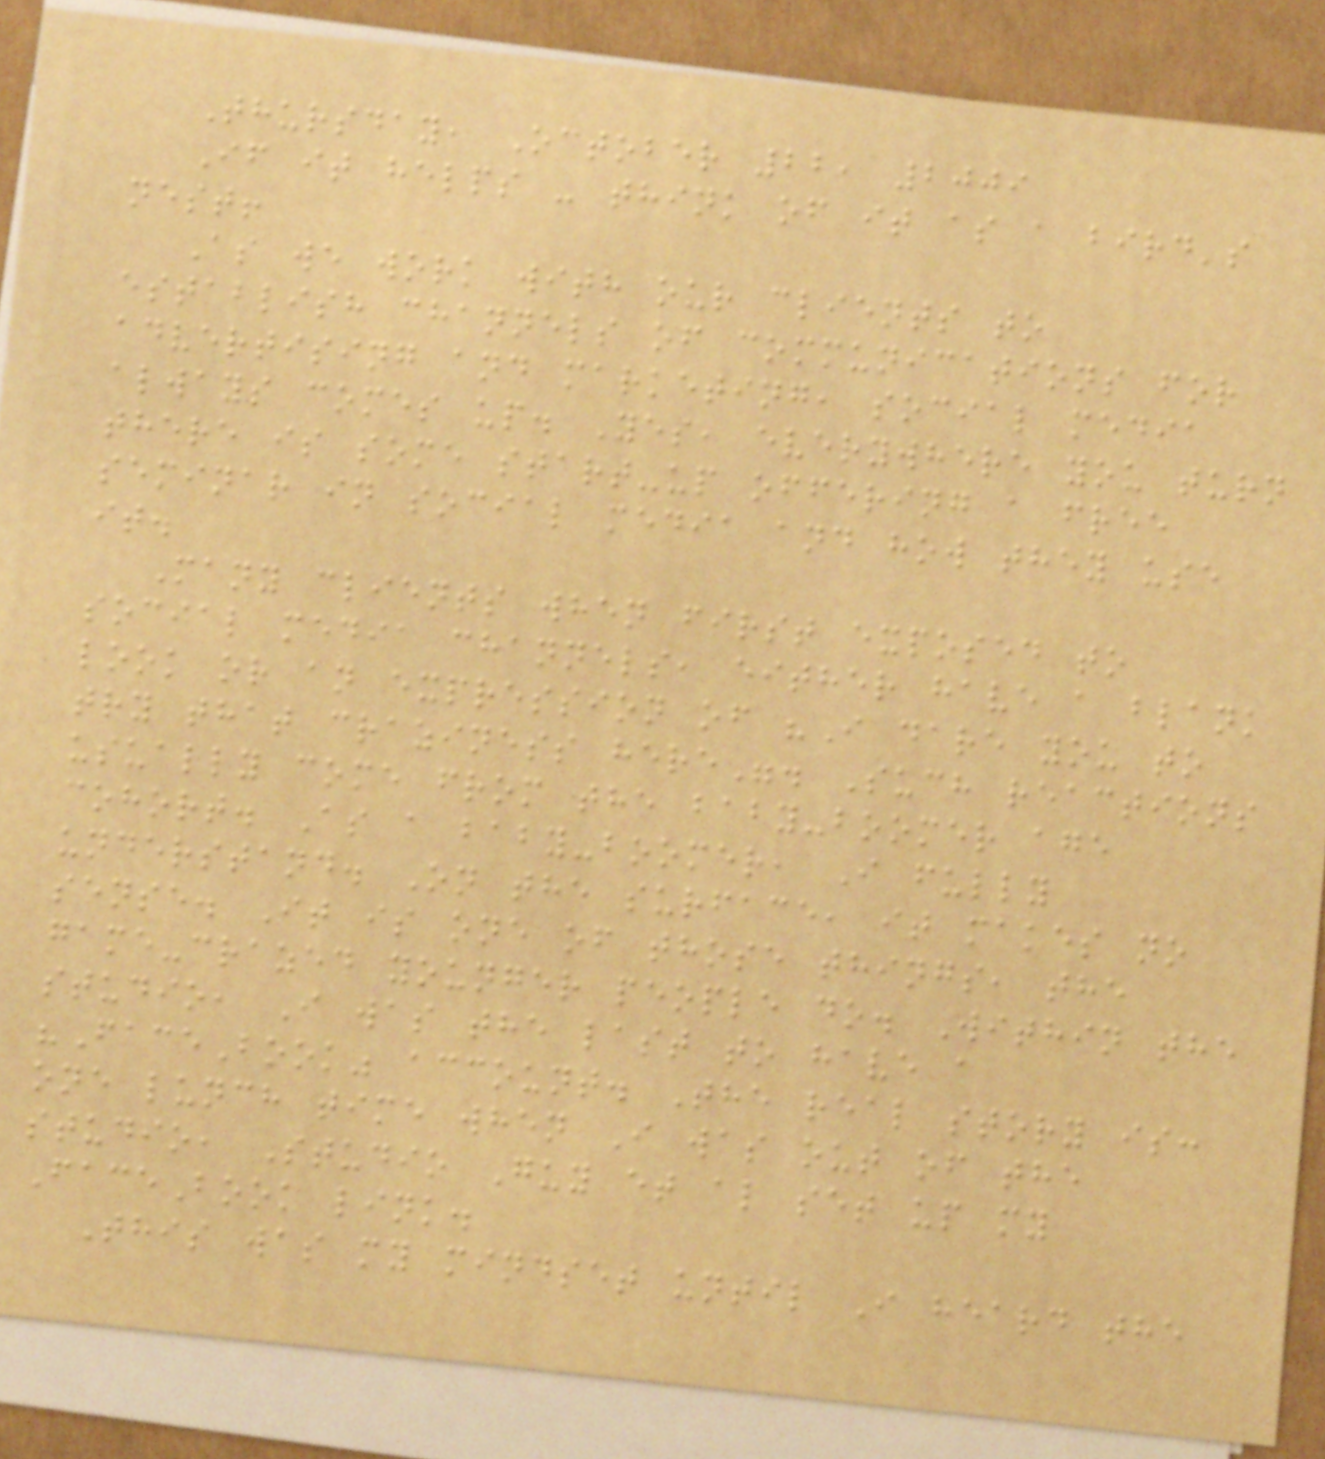Thursday, October 22, 2009
If it helps - think of it as a bird's
nest!
As we work with our clients to
establish channels of communications for
advertising and marketing, social media
always comes up. Yes, everywhere you turn
there is some start-up offering a free
seminar in social media and how they use
it.
Many clients when first exposed to
social media channels, either have a blank
look or an expression of "I dare you to
try that craziness here". Such reactions
usually come from the baby-boomer age
cohort. As a baby-boomer, I fully
understand. On the surface, it makes no
sense. It is one of those things, the
game-crazed younger people do. Within the
studio, I was the last to have a
"FaceBook" account. The real story is:
one lunch time when I was out of the
studio, Studio Guy et al set up my
FaceBook link.
This was my mindset until I heard the
